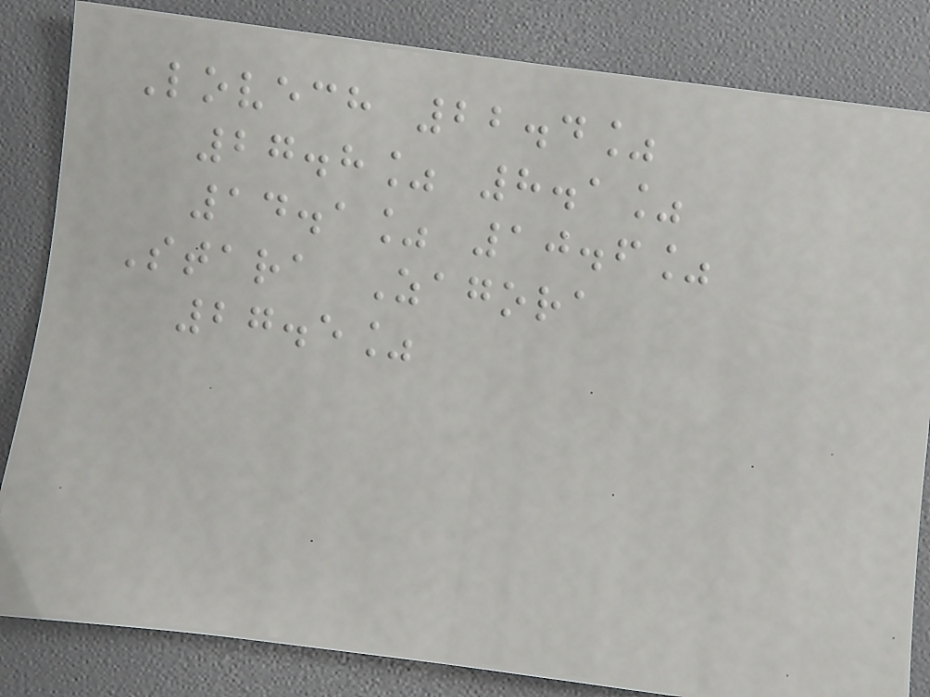Lovech 22.4%
27.8% 8.1%
14.1% 10.6%
Stara Zagora
27.5%
